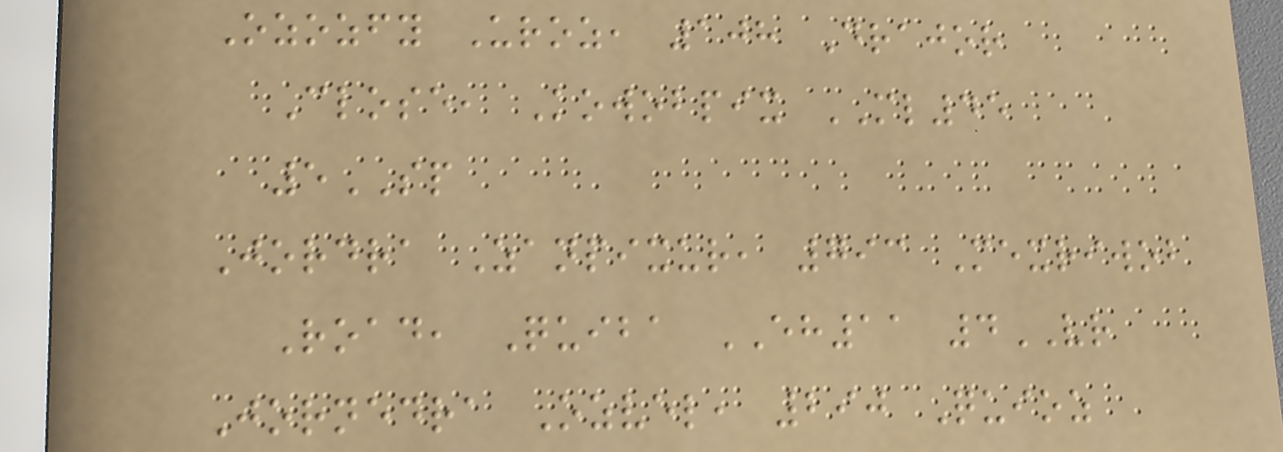Ozozfy Uroz, 108 Drajor
Close, Kowobpix ML45
5SP
Jordra Zanpixur, 793 Mexriwob
Road, Quiba EH11 4VR
Jornedra Ozvel, 290 Quioz
